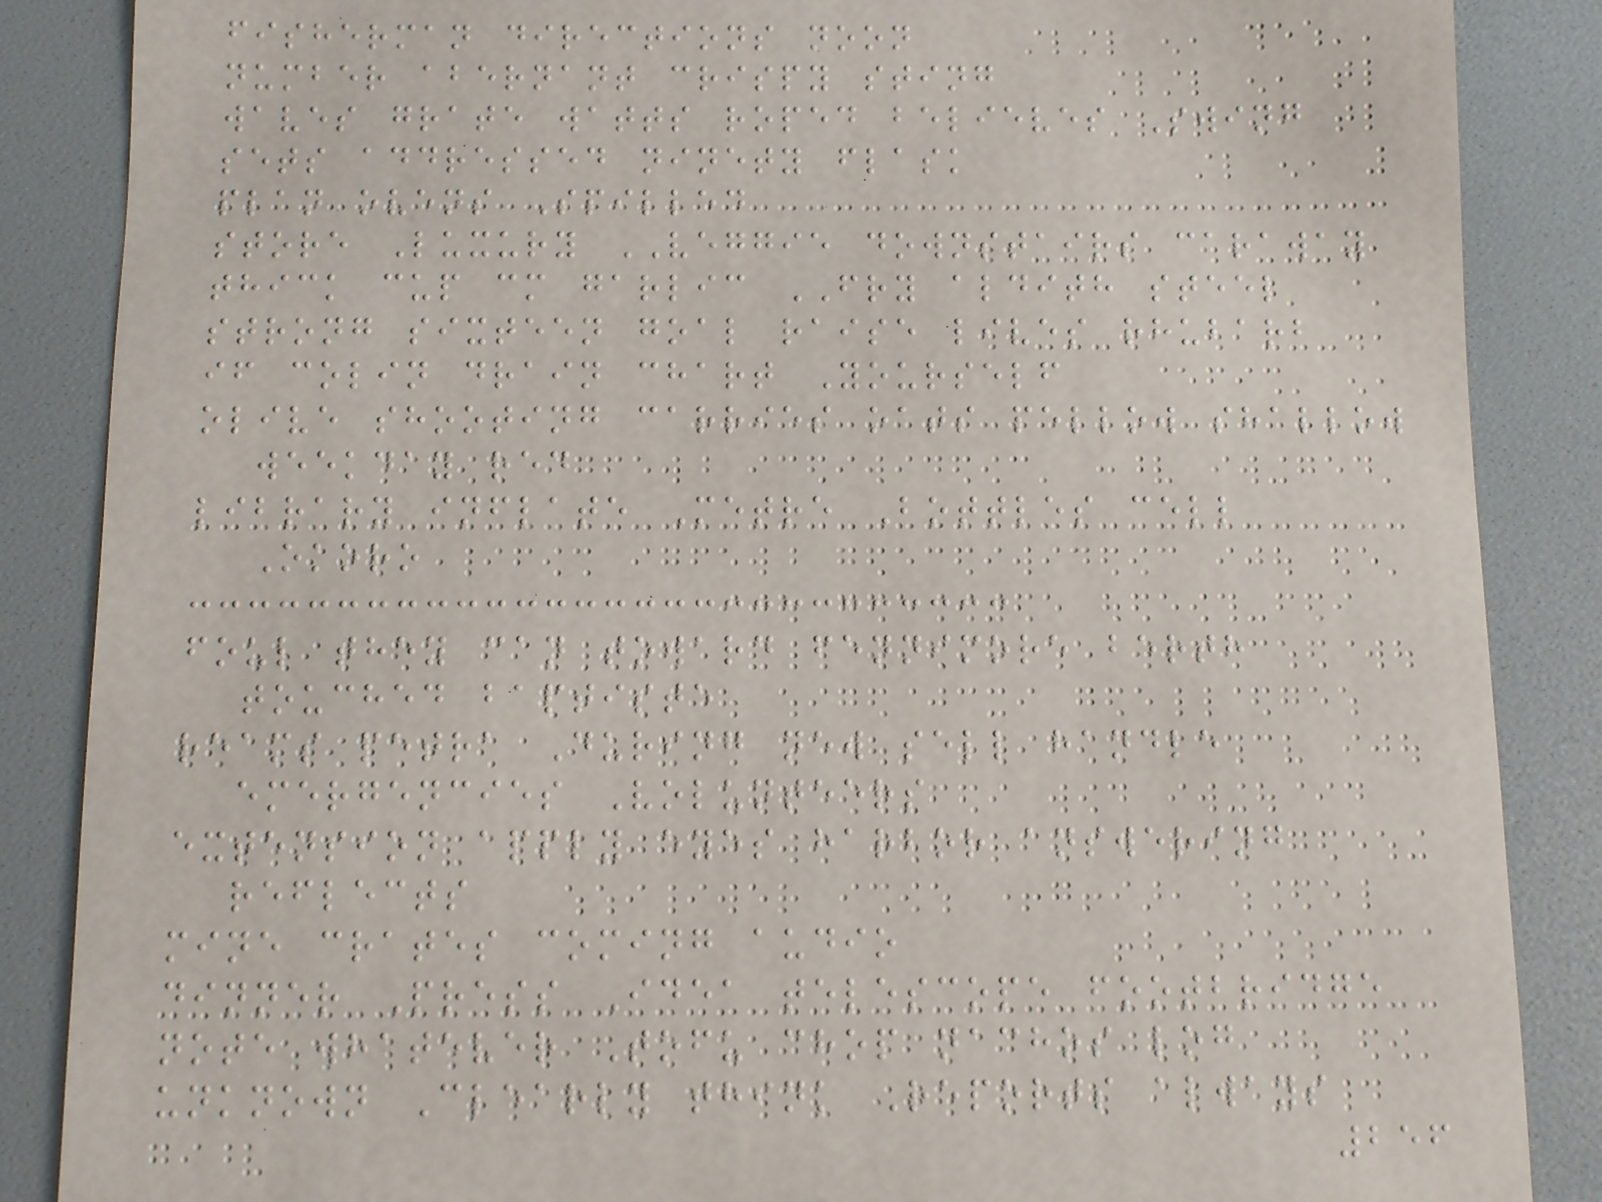fisherman directions noon
number abernant crispy sting
waves grate watts roped believes Swing
sets addressed ninety flask
plan ovens Spilled
store Luxury VEGGIE downstairs caraway
thick cup cm garlic FRY aldith steel
strong sixteen goal raise lives rhubarb
if colin drain chart Yourself
olive shooting carries oats pellow shallow
weekday red
library inflate Metre Bottles cell
Okoro
foul they can toward fennimore berth
touched baptiste
reams petra During new sell handle
emergencies Volunteers
extension apply eyes harbor answering
reflects
mine crates coming audio
dinner Press Idea telescope footbridge
note whatever Tofu chop nachos log
unknown Clearly think Reports always
256
